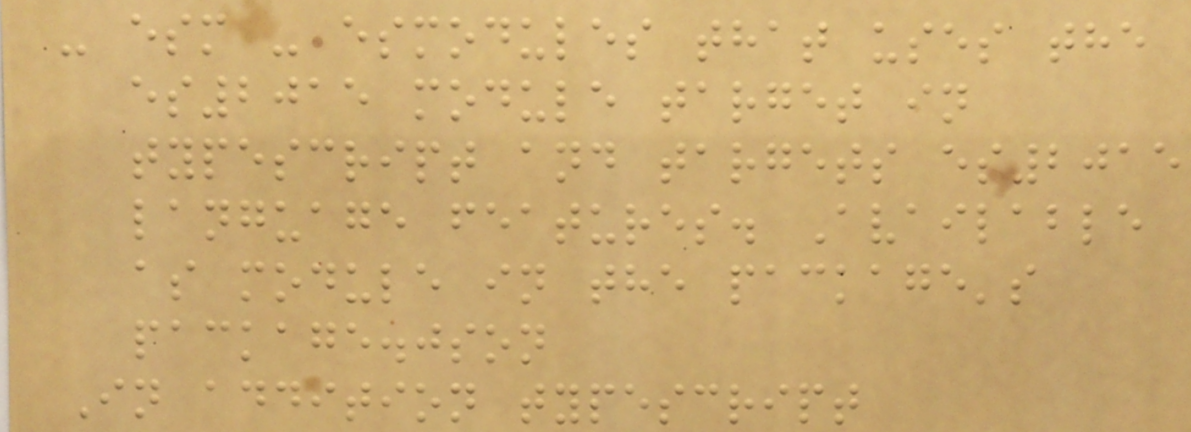- esm - esmodules that uses the
es2015 module target in
typescript and targets es2015
language features. Available
as module in the package's
package.json
In addition typescript
